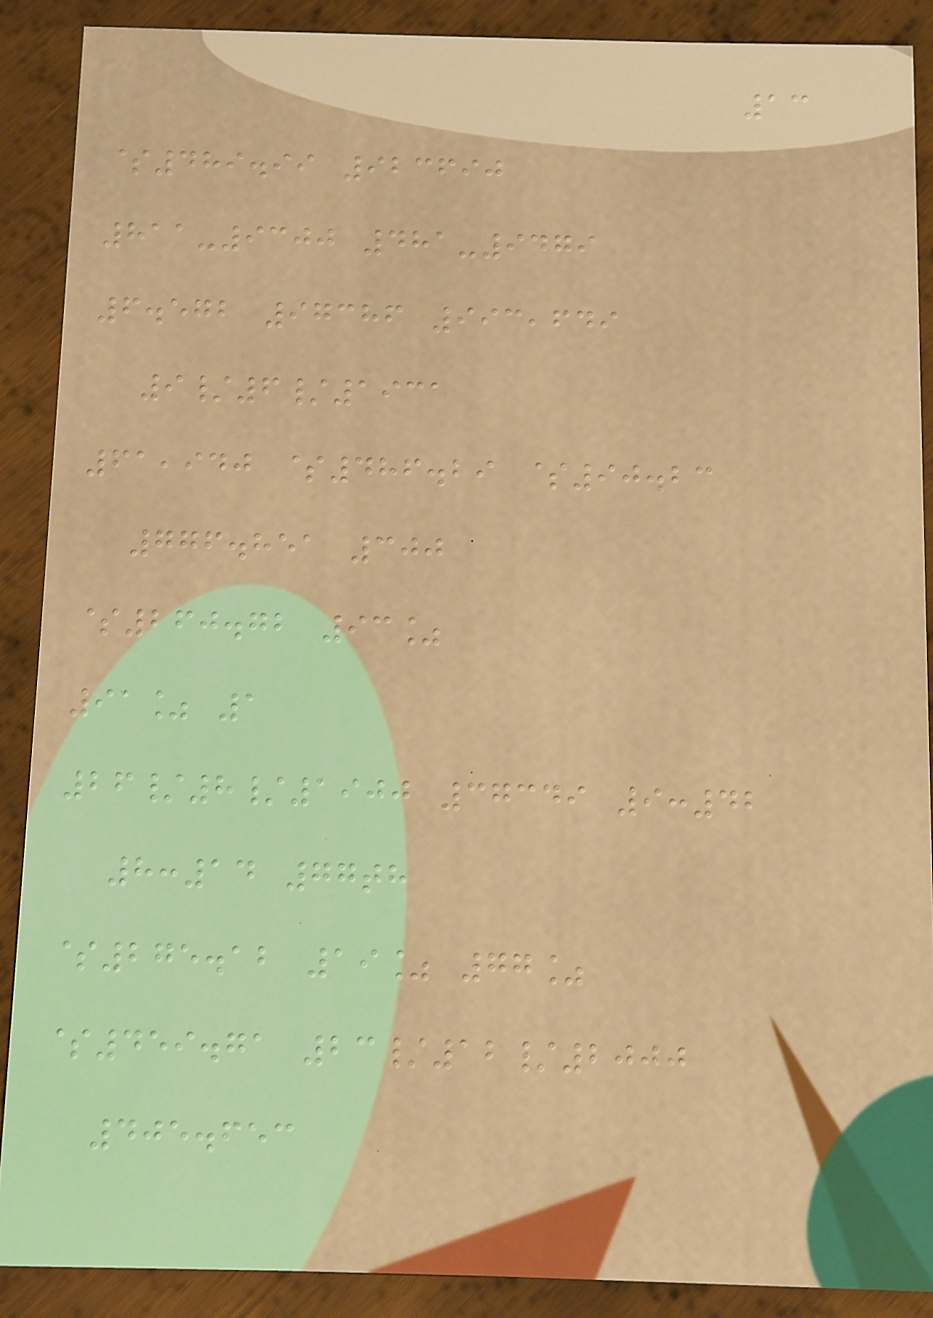13
$489.99 923690
811-9300 481-9479
6.572 97386 993,649
9/6/1931
61,940 $486.29 $90.23
776.851 300
$260.72 93%
91% 1
26/8/1900 37349 9:42
8:14 77th
$275.12 19% 77%
$459.71 23/12/2000
405.653
